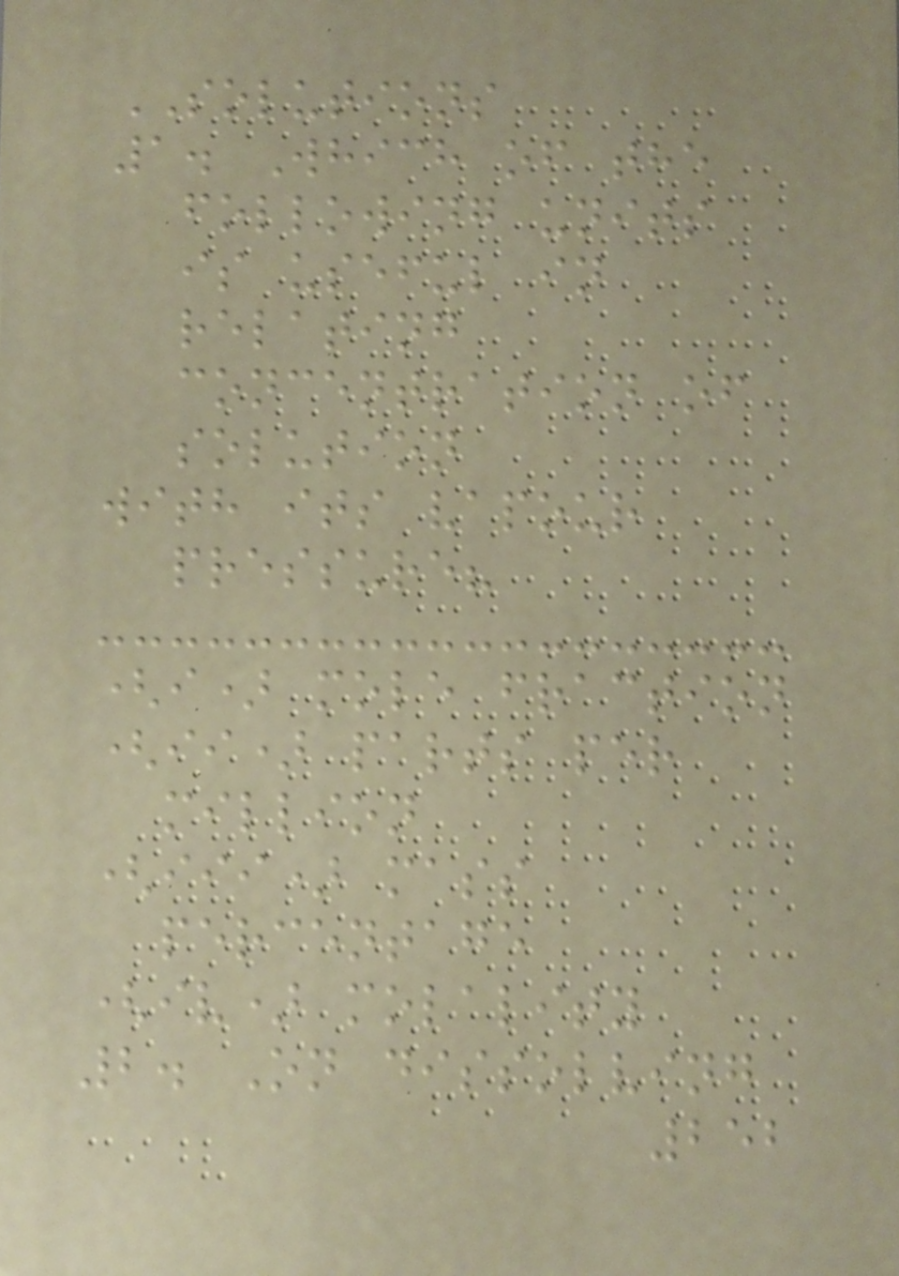SOLUTIONS
1. Which of the
following units
is useful in
relating
concentration of
solution
with its vapour
pressure?
(i) mole fraction
(ii) parts per
million
(iii) mass
percentage
(iv) molality
2. On dissolving
252
